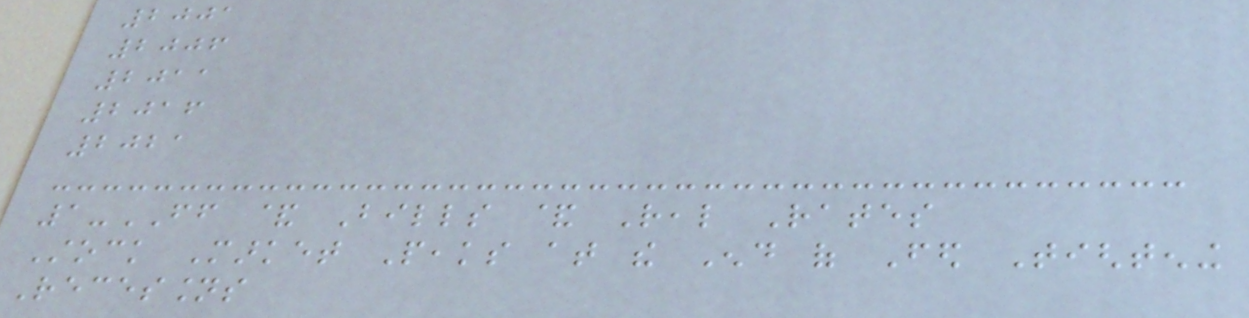2001
2006
2011
2016
2021
1-FF & Bills & Real Rates
Stock Market Peaks at the End of Fed Tightening
Recessions
